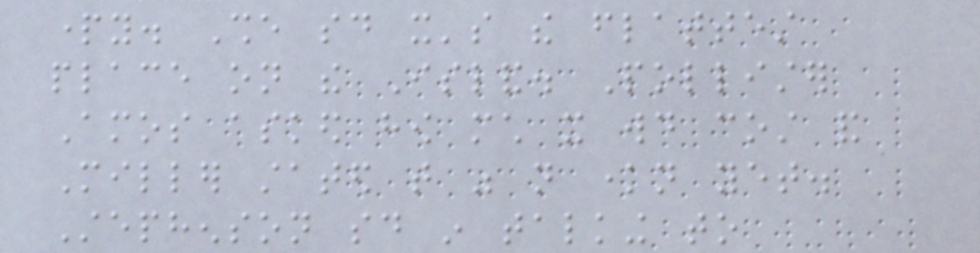party. She said it's the flattest
place on the Island. Pollister
Amos asked how much it would cost and
Miller stated that was not known yet.
Stephenson said in talking to
